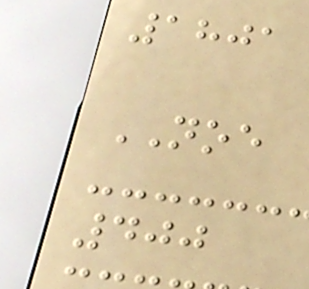1801
NOE
400
